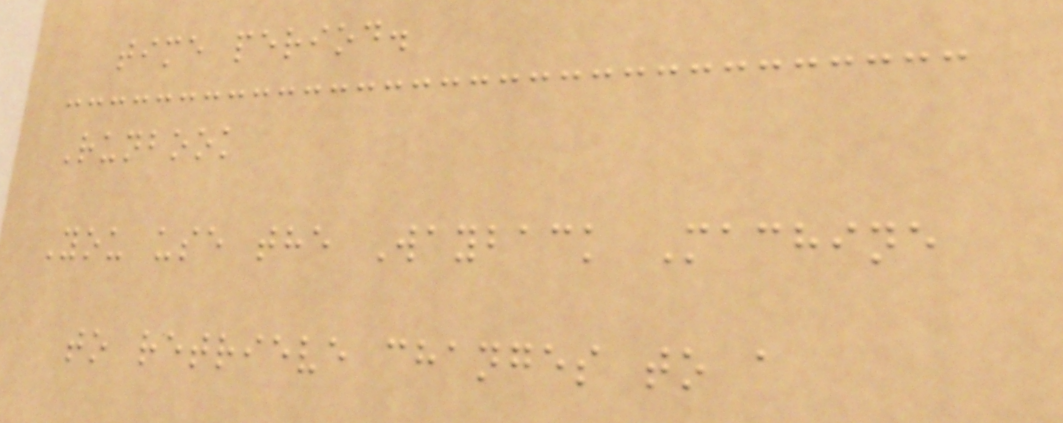time period.
Runbook
You use the Wayback Machine
to retrieve changes to a
